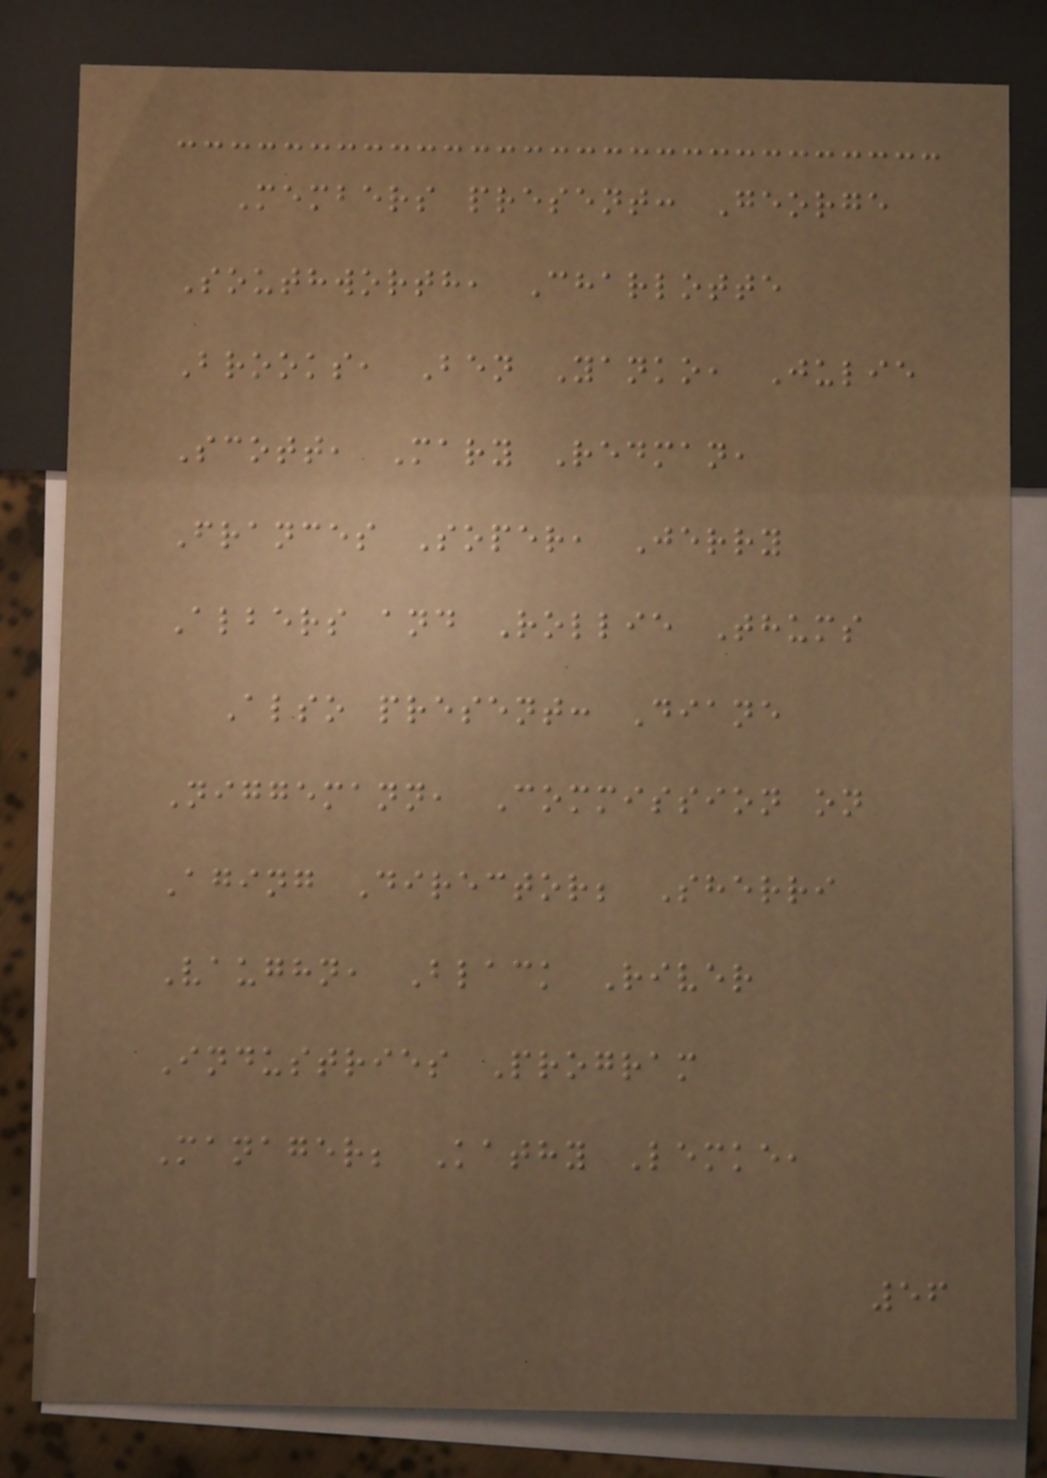Members present: George
Southworth, Charlotte
Brooks, Ben Yanko, Julie
Scott, Mary Redman,
Frances Soper, Jerry
Albers and Rollie Thums
Also present: Diane
Niggemann, Commission on
Aging Director; Sherri
Vaughn, Black River
Industries Program
Manager; Kathy Lemke,
56
